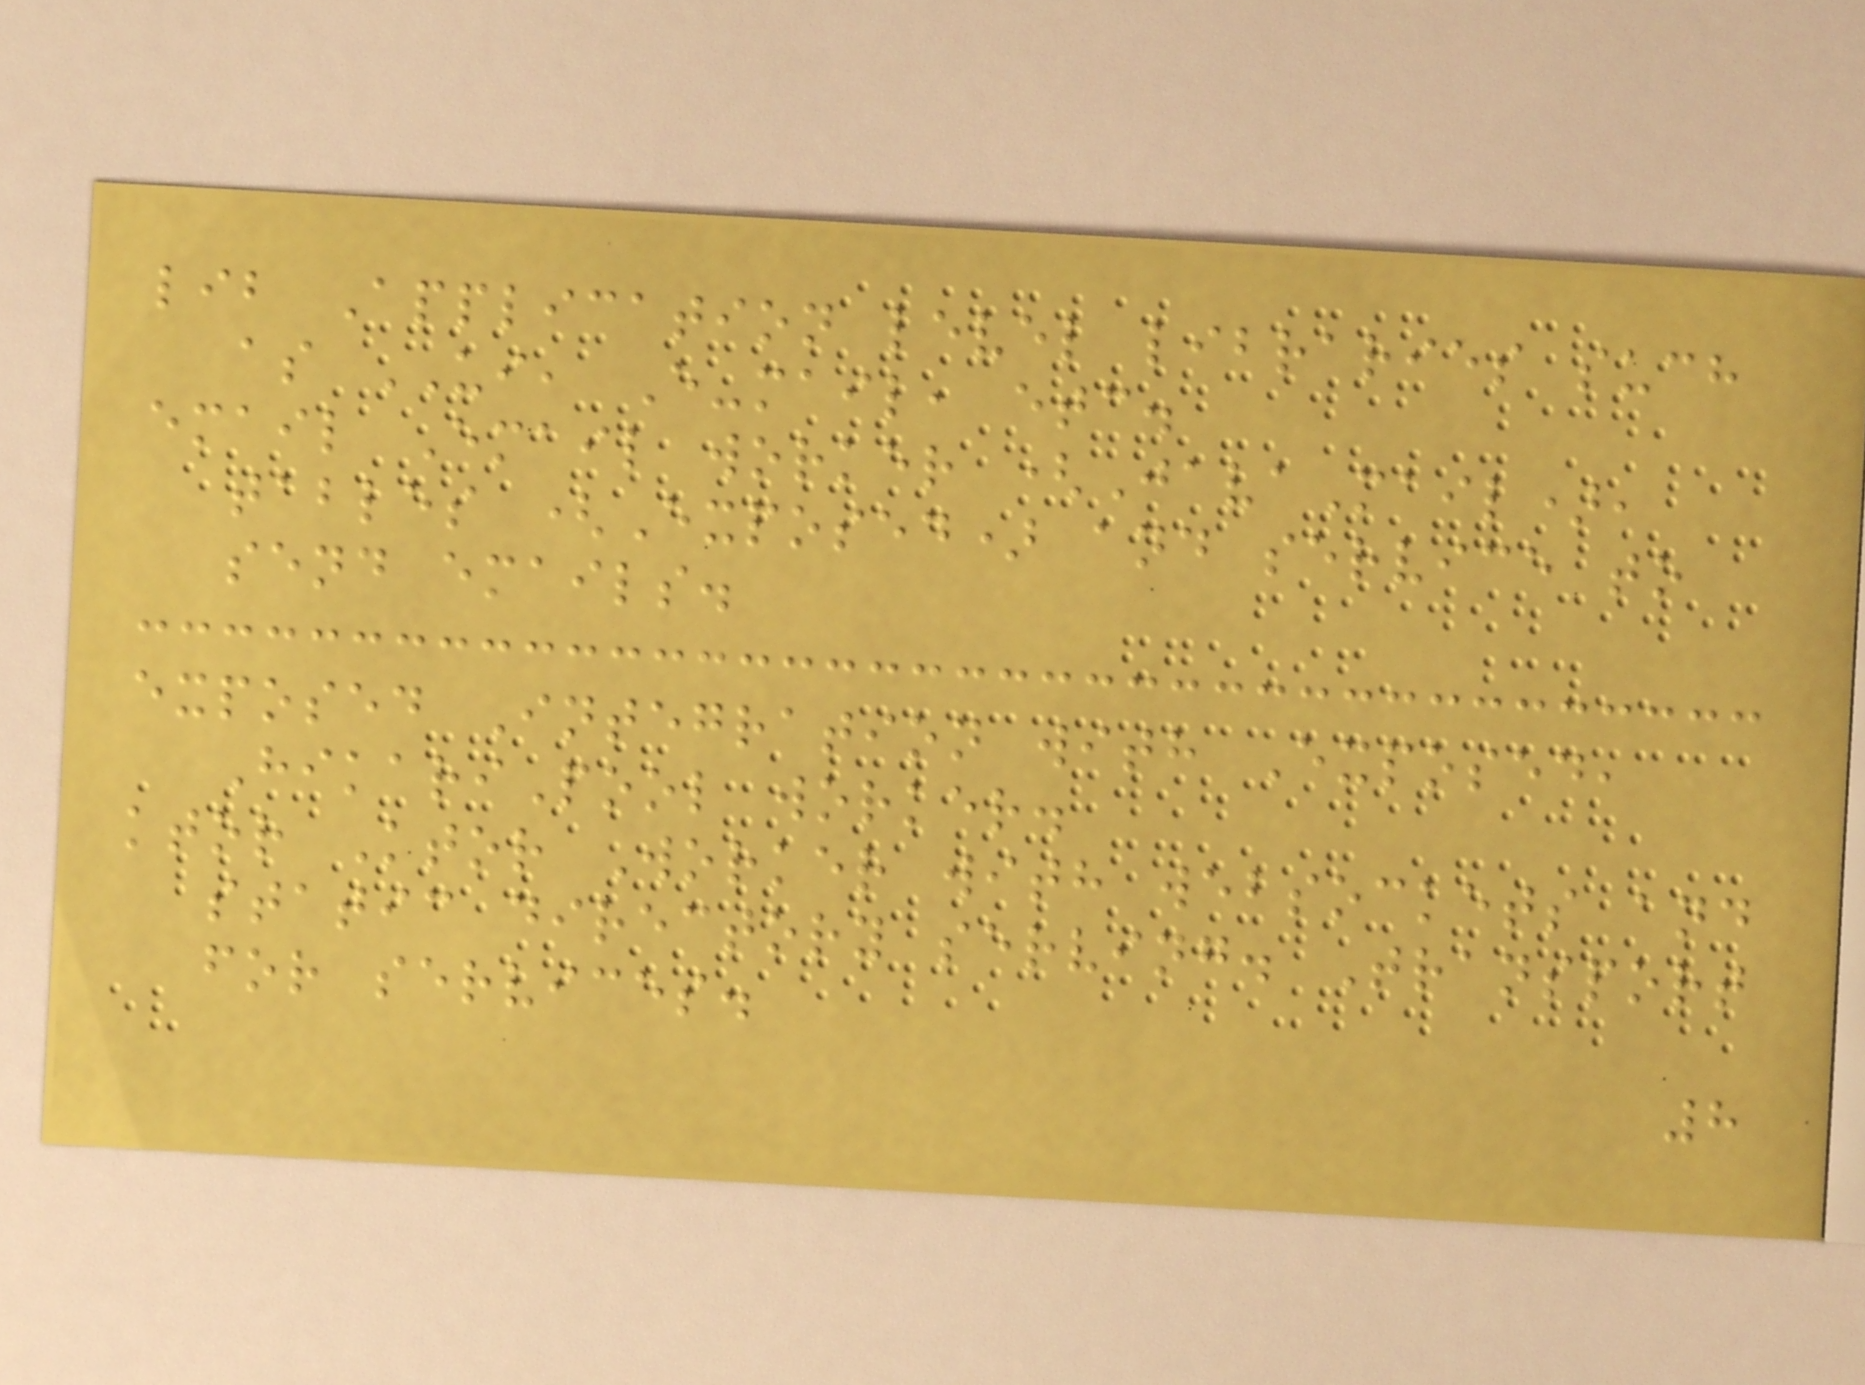lib Application level libraries such
as UI, E-mail, etc.
email Email worker (JavaMail),
tables (Exposed) and service to
send emails.
exposed Integration with Exposed,
HikariPool worker.
ktor Ktor Worker with websockets and
static directory serving. Transport
for services.
8
